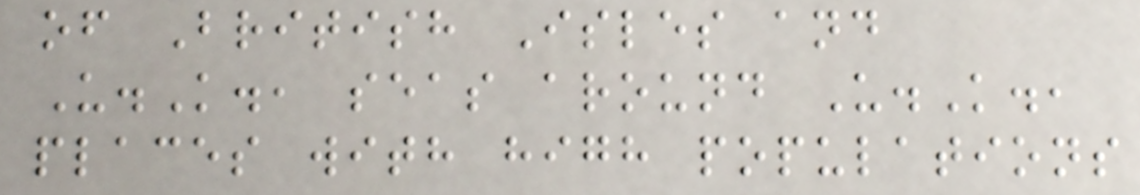of British Isles and
U.K., seas around U.K.,
places with high populations
